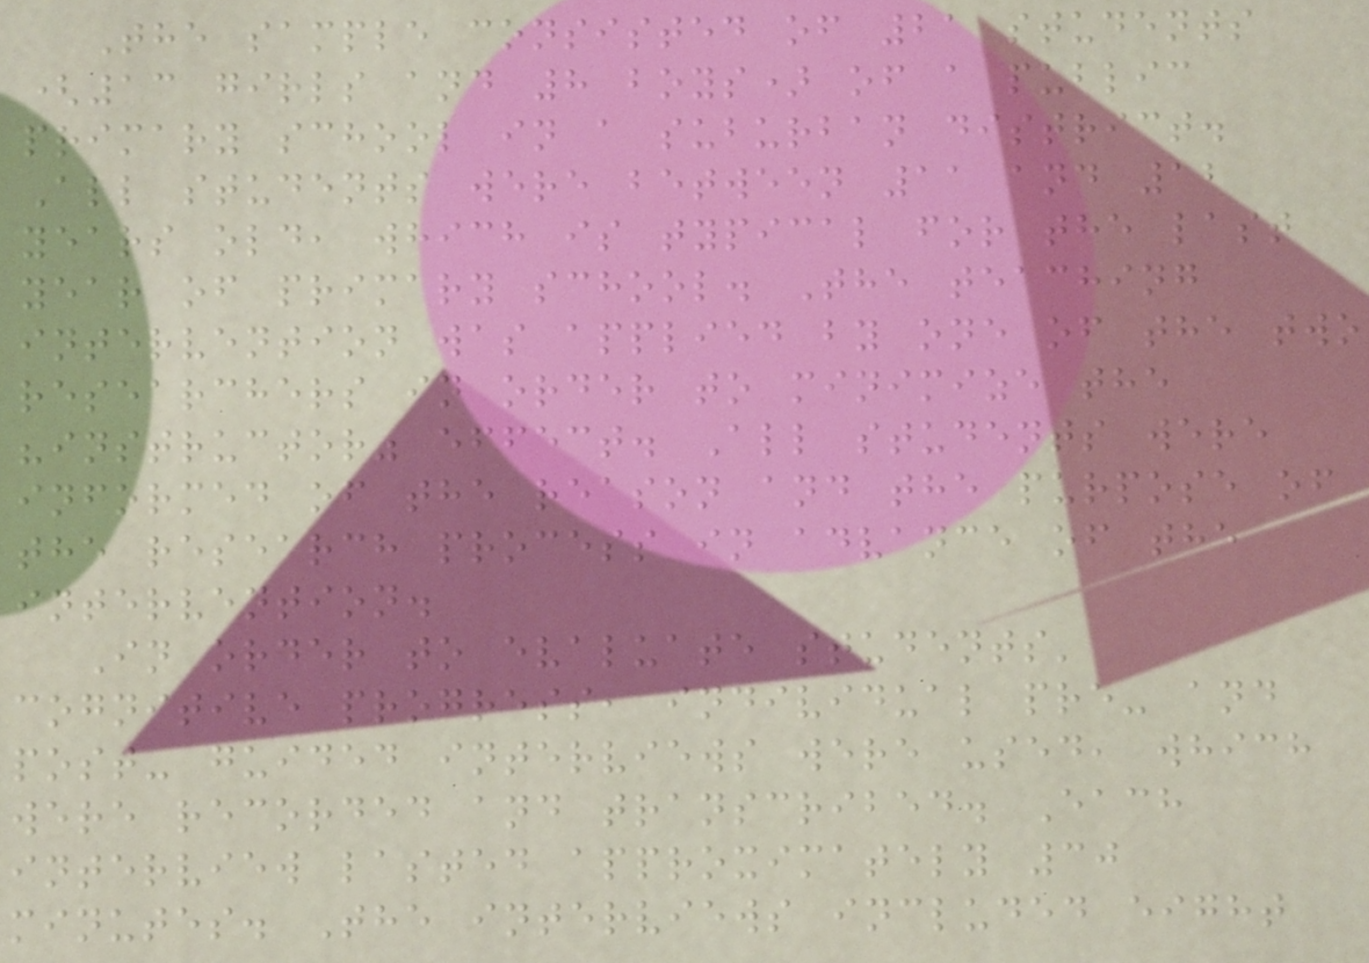The sample consisted of 21 students
(13 girls and 8 boys) of a public
primary school in a suburban district.
All students were between 11 and 12
years old, which is typical for the last
year of primary school. The teaching
intervention was applied by one of the two
researchers in order to minimize the
"instructor" effect. All students were
informed of the reason and the purpose of
the research process in advance of the
intervention.
In order to evaluate students'
cognitive progress, individual pre- and
post- guided interviews were used, which
were recorded and transcribed. Each
interview lasted approximately 30
minutes. The interviews included eight
